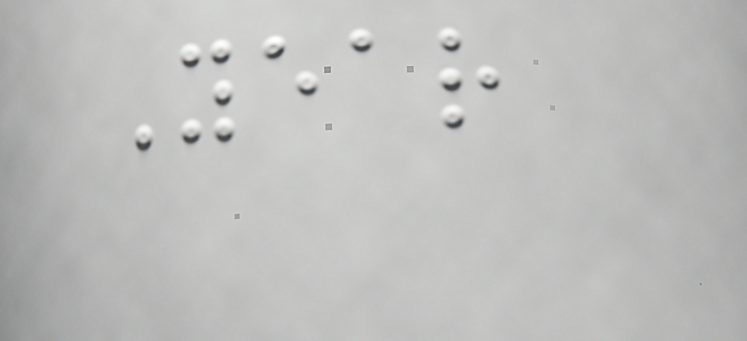Year
